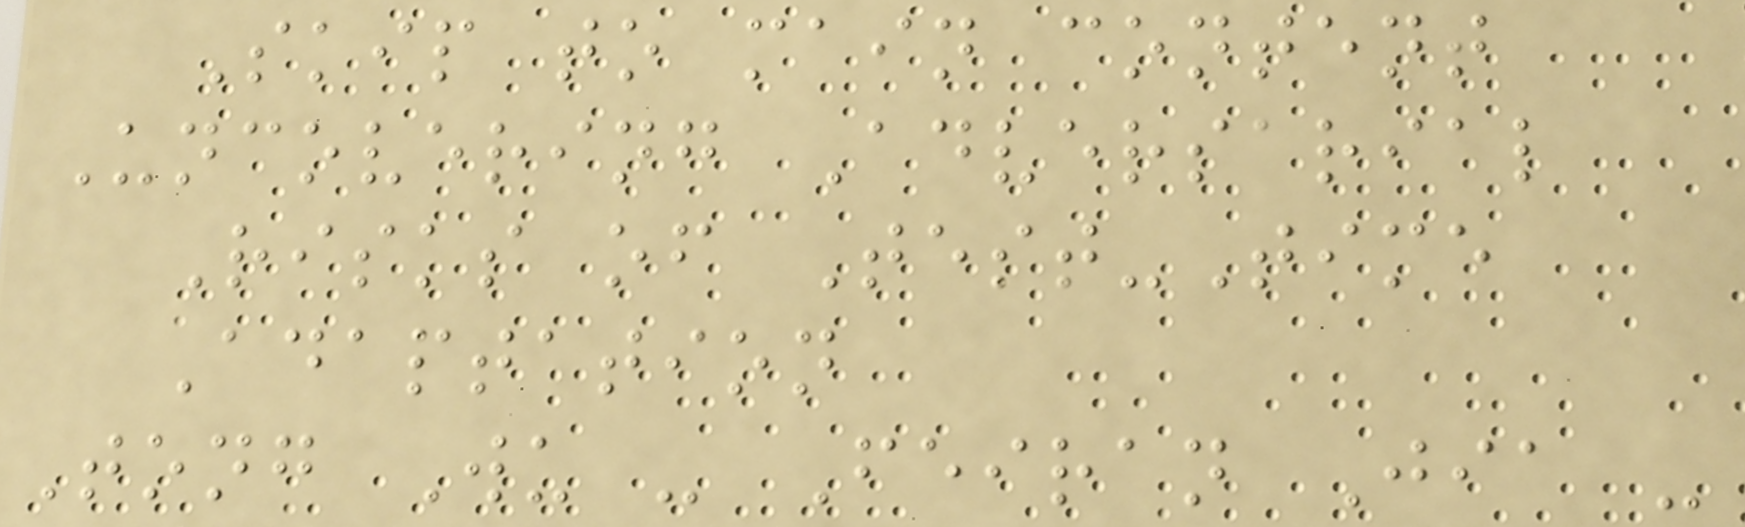Skip to main content
Uncovering Adversarial
Risks of Test-Time
Adaptation
Tong Wu - Feiran Jia -
